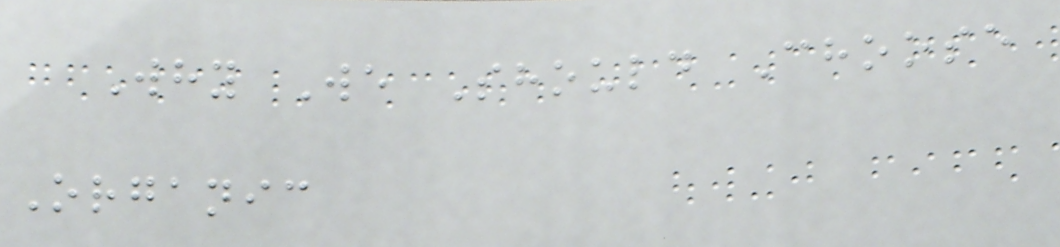Why We Should Choose
Organic
